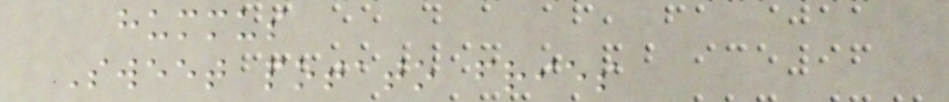hummus
Sweet potato fries
